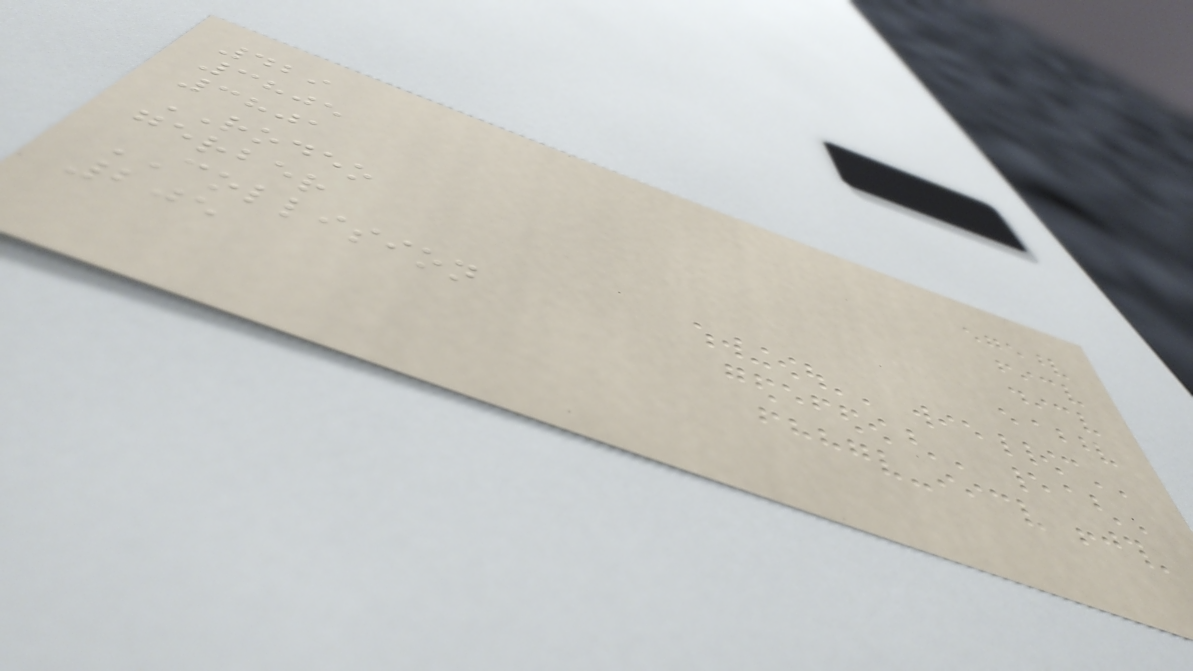429
3805
3801
RODEO
gerber
COLLISION
205
